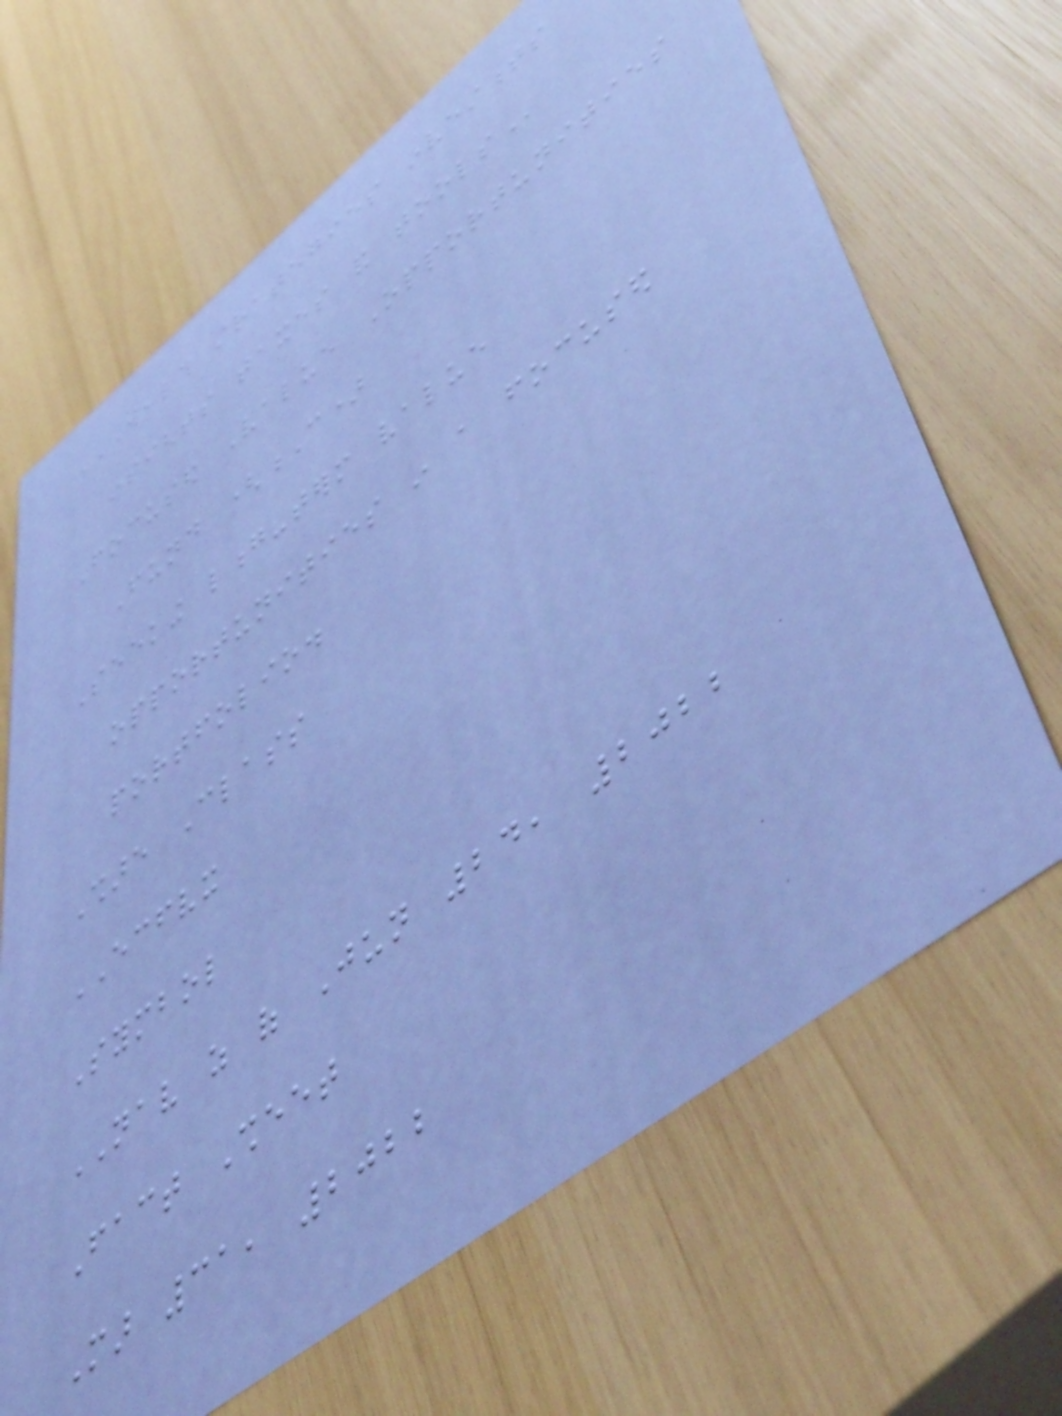WEALTH STRATEGIES INVESTMENTS
INSIGHTS TAXES AND TOOLS
Focused Value Opportunities
Fund (C)
Seeking long-term value
opportunities in a focused
portfolio.
Share Class
ECFVX
Symbol
NAV as of Jun 24, 2022
Fact Sheet
Mar 31, 2022
